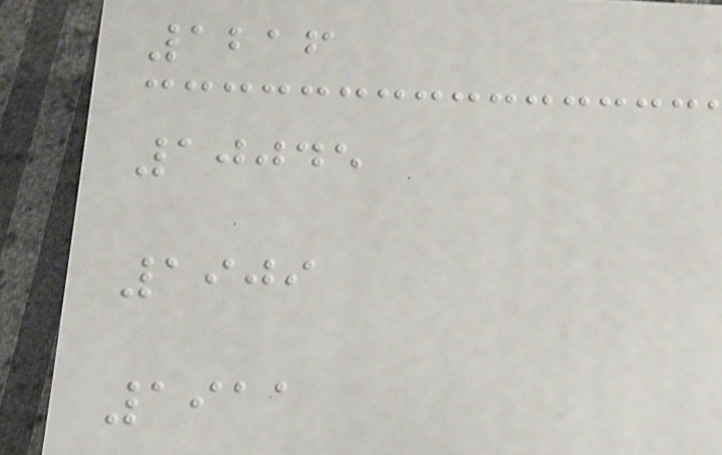1216
10045
1909
1911
